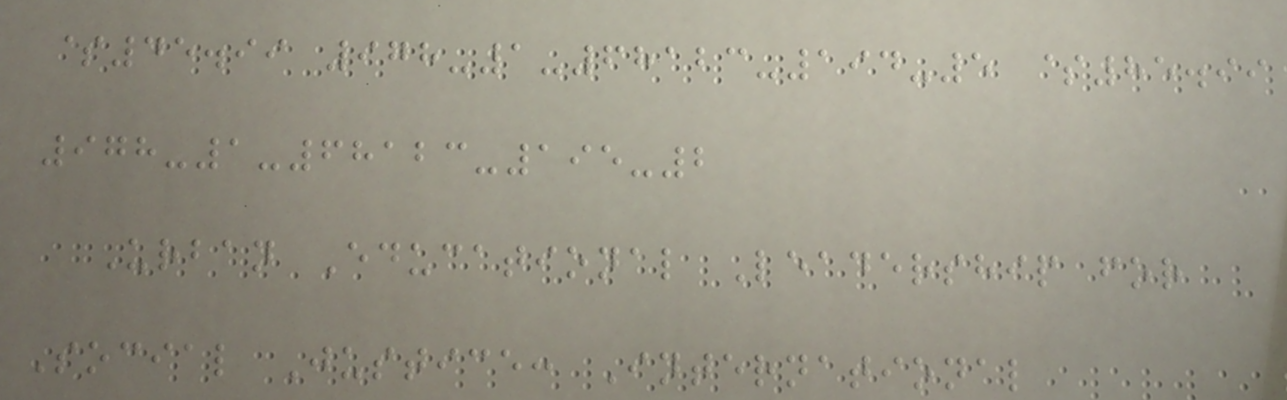$45.99 978-1-68123-194-5 $85.99
978-1-68123-195-2
Urban Educational Leadership for
Social Justice: International
